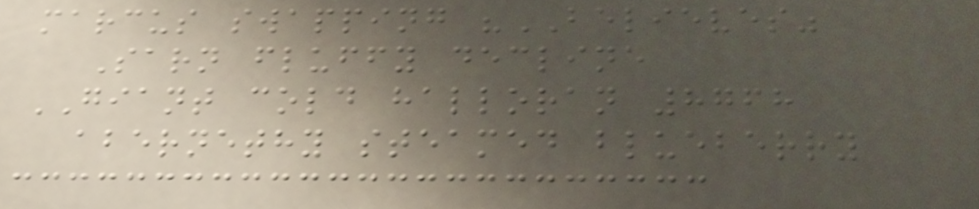marcus swapping "BELIEVES"
Sarn fluffy decline
GIANT cold halloran 8768
abernethy steamed blueberry
